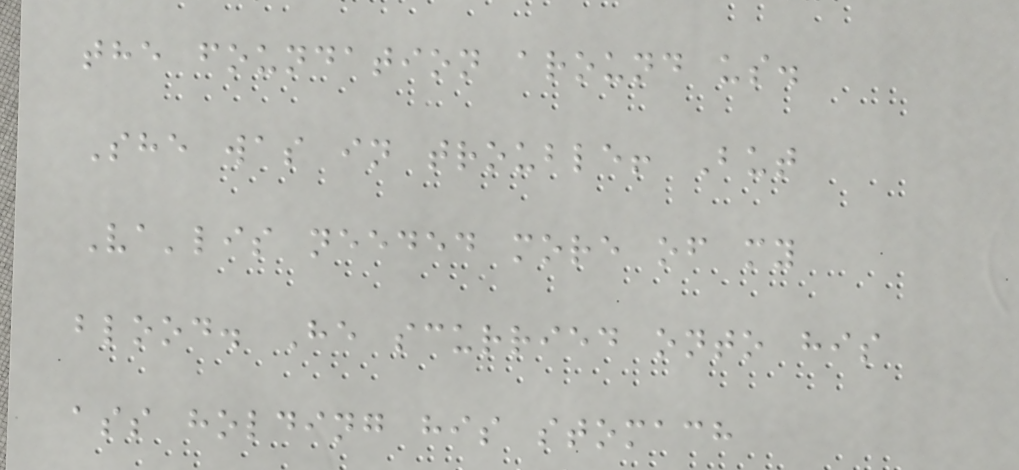the foundation around us.
She was in trouble! But
Va'lis needed more of my
blood. He scurried onto his
ass holding his stomach
